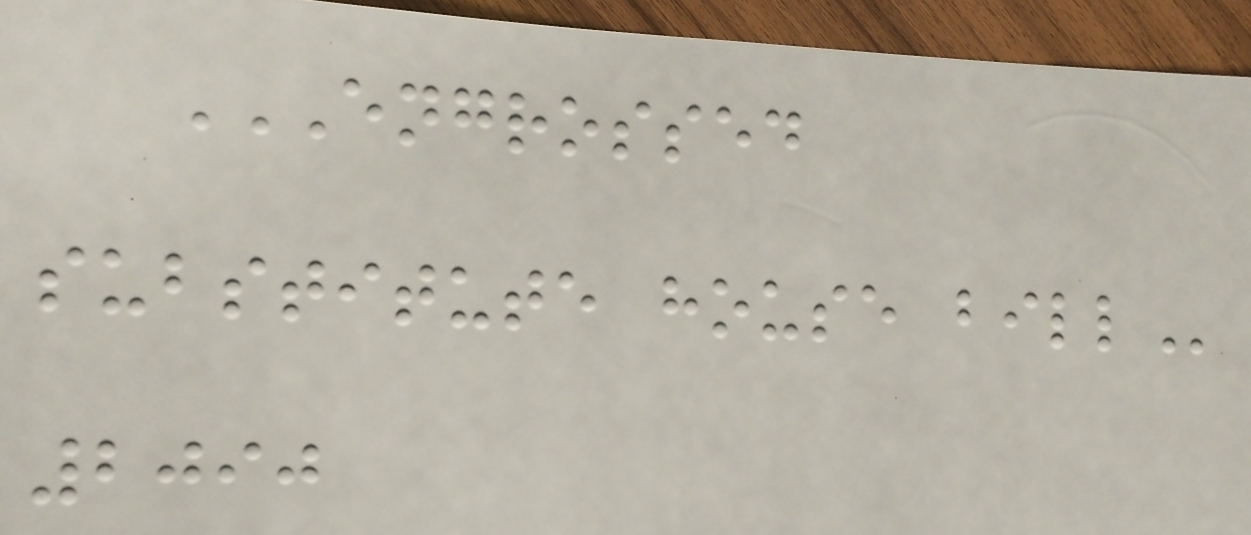ENGROSSED
SUBSTITUTE HOUSE BILL
2090
